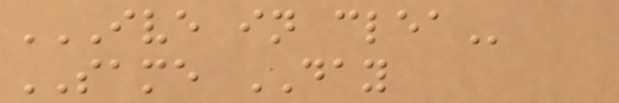IVE IN CLEA
SAME DAY
